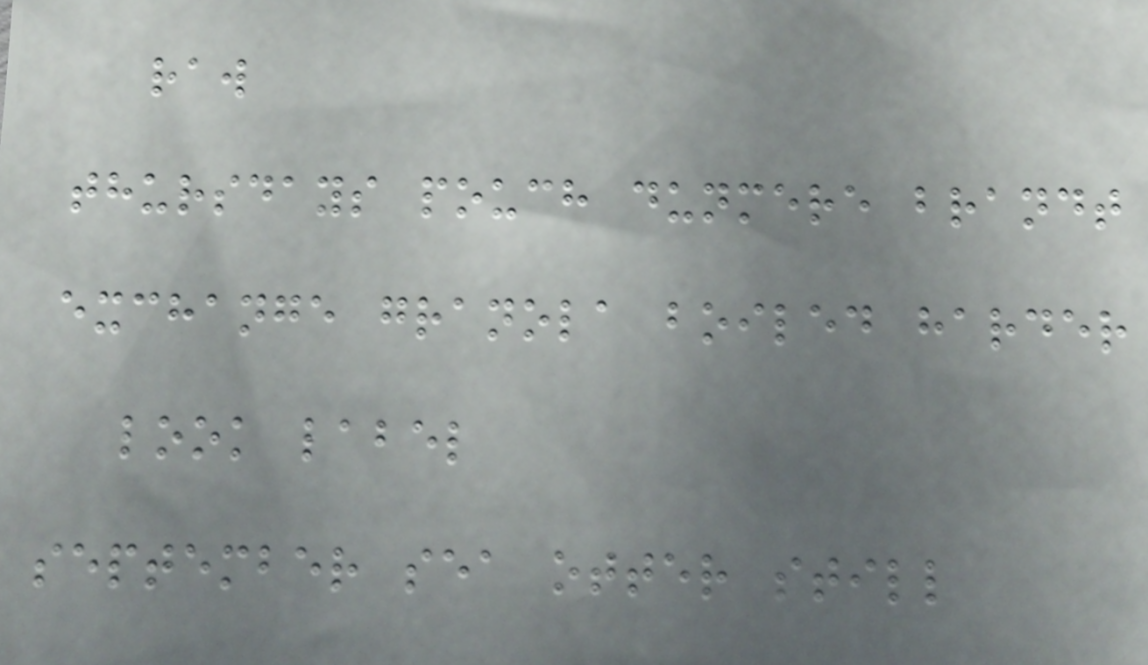raw
thursdays pouch dunmere brandt
exchange granola boiled harder
look label
september sea otter still
